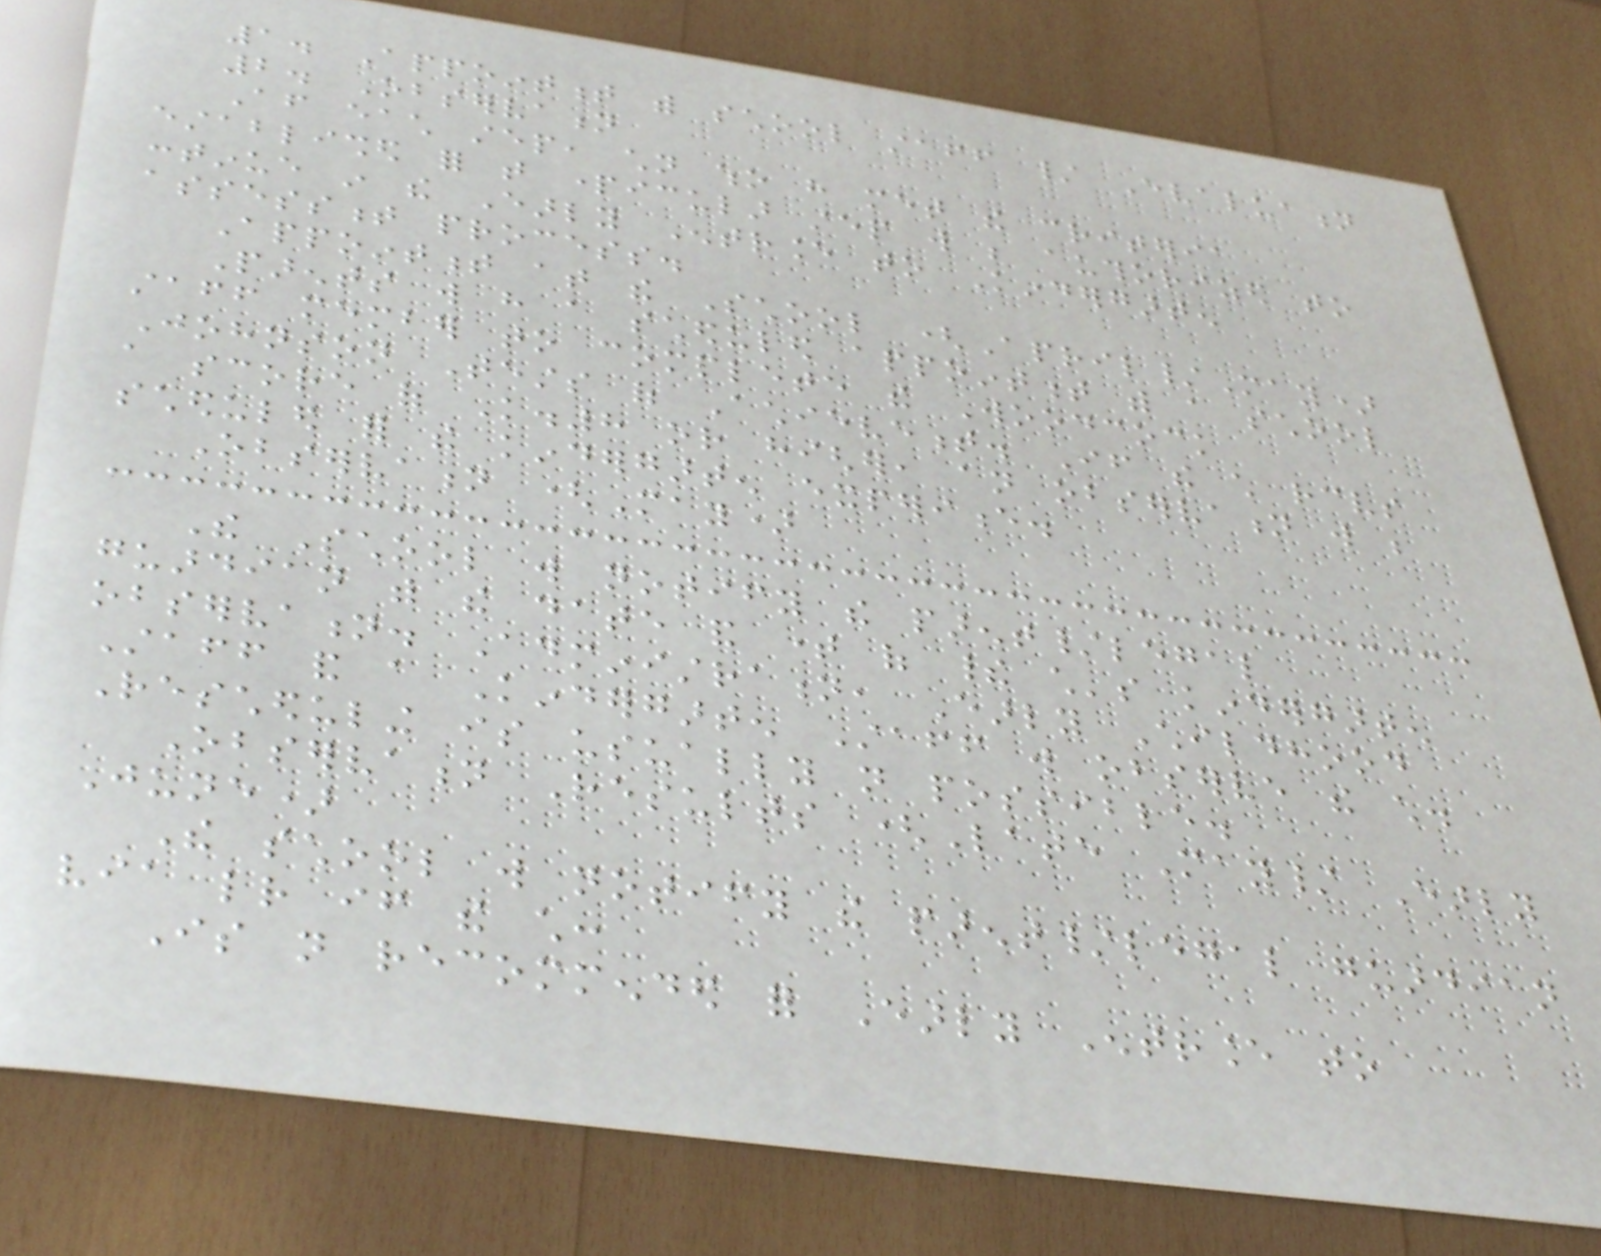1. Appointment with school staff / Evaluation
2. Observation
After each step, children who have met the criteria
established for that particular step will be authorized to
continue in the Early Entrance to Kindergarten
assessment process.
Appointment at the School (April/May)
Parents will have a scheduled appointment with a school
staff member to complete the Woodcock
Johnson Tests of Achievement. If the child receives
a score of K.8 or higher, an observation will be
scheduled for the kindergarten experience.
Observation (May)
The School will notify the parent/legal
guardian with the date and time of their child's kindergarten
observation. Administration, Early Childhood
Staff and a Kindergarten Staff will observe the child.
Rescheduling is usually not possible.
Observation Results (Late May/ Early
June)
The school will notify the parent/legal guardian
via letter if the child:
Is not recommended for Early Entrance to
